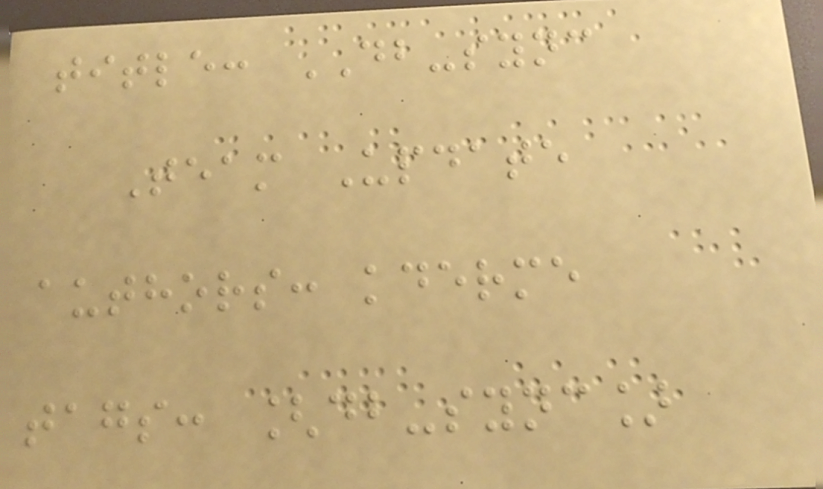title: DB-sync
Team Update
authors: kderme
tags: [db-sync]
